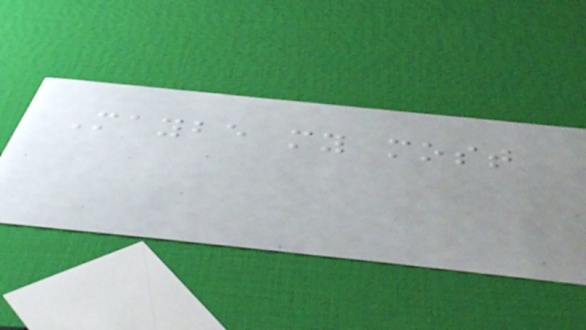Maybe my most
